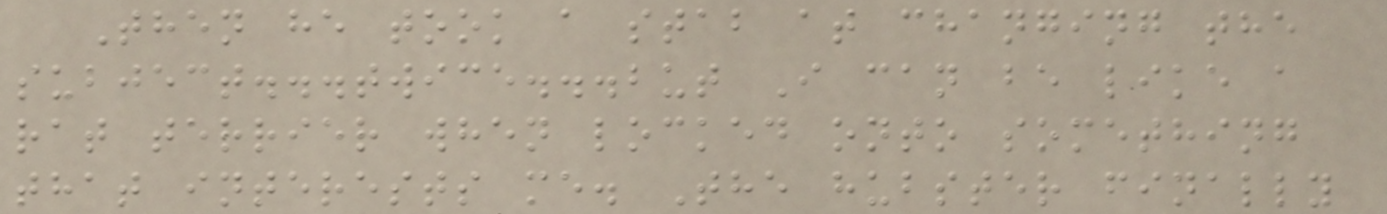Then he took a stab at changing the
subject...twice...but I can be like a
rat terrier when locked onto something
that interests me. The hubster finally
